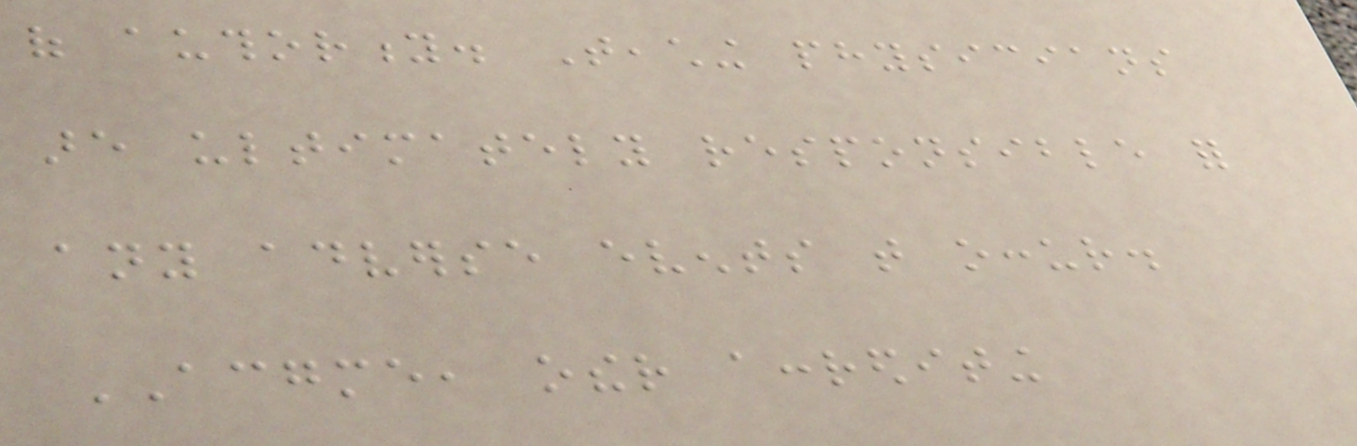of authority. Teaching physicians
are ultimately responsible for
any adverse events that occur.
ACGME, other accrediting
